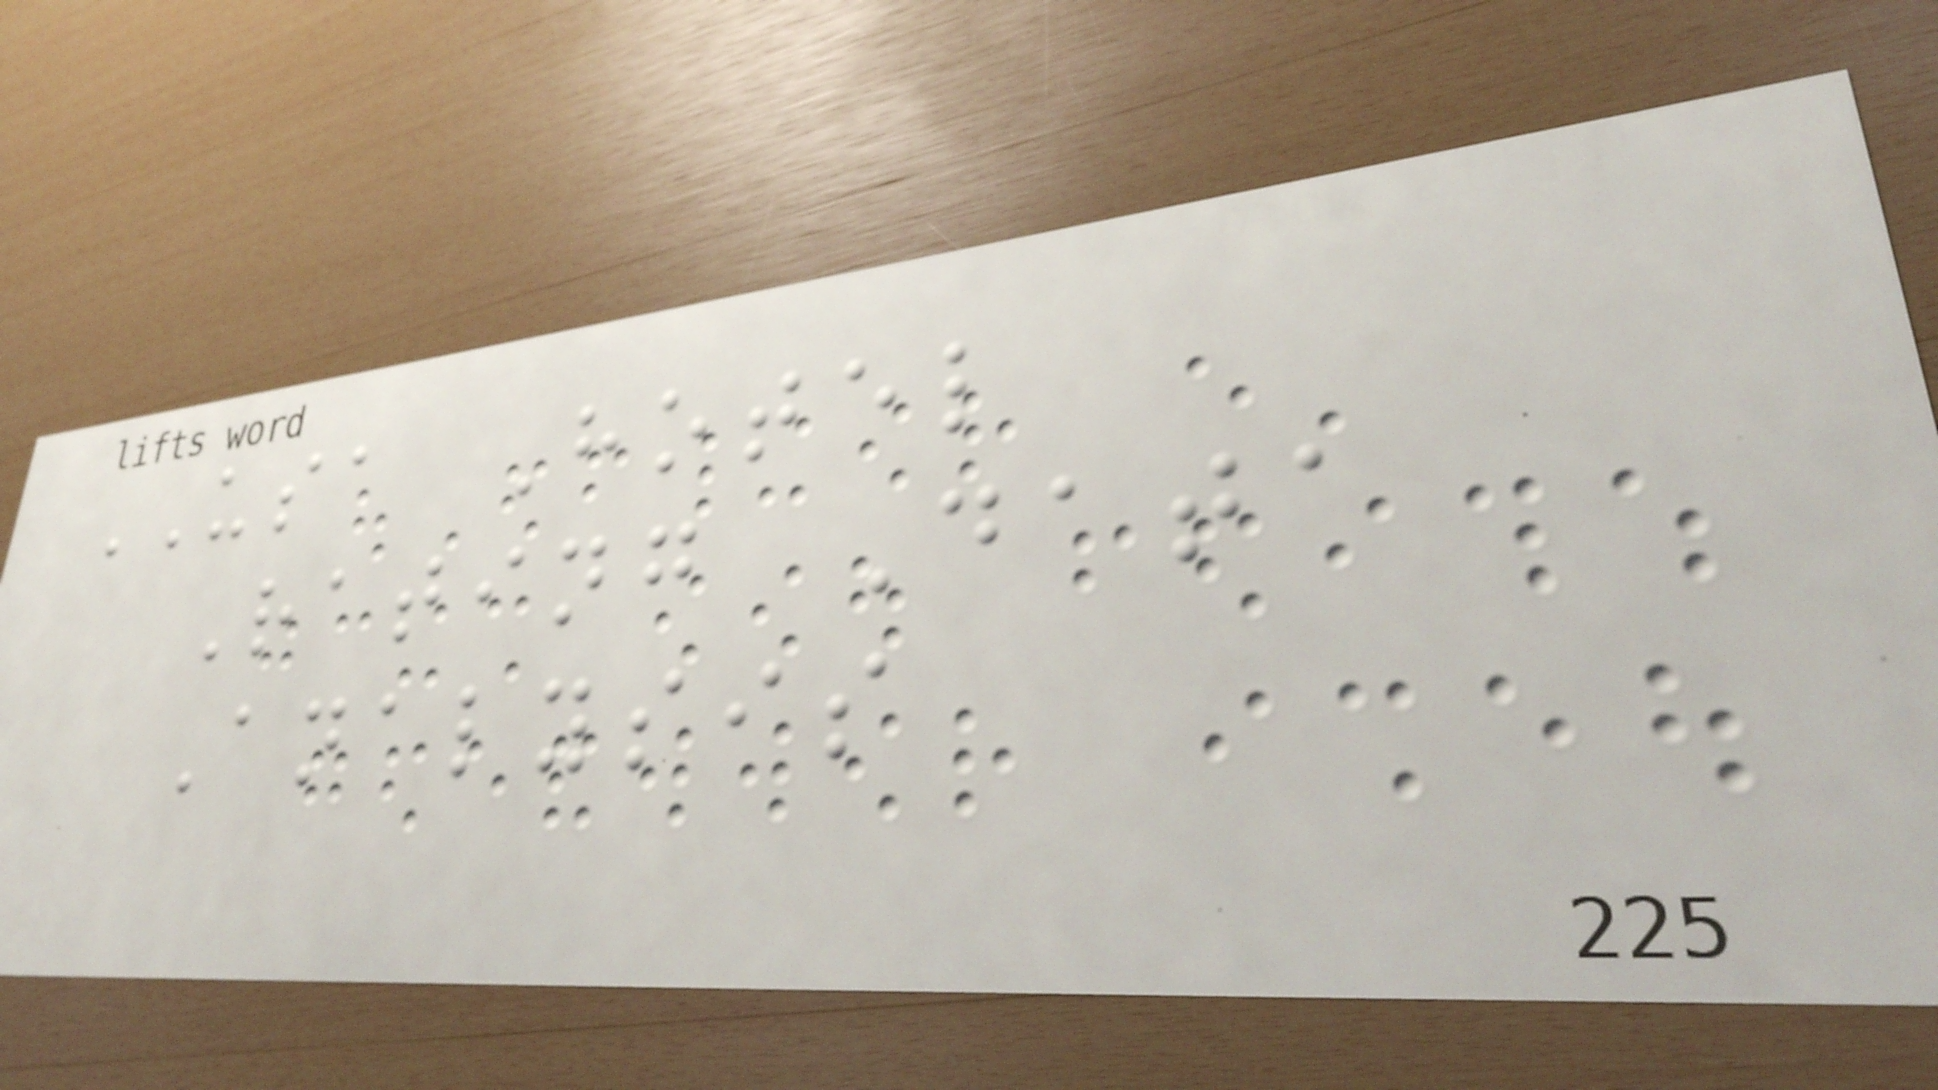USA Hotel
Rating Data
Analysis
